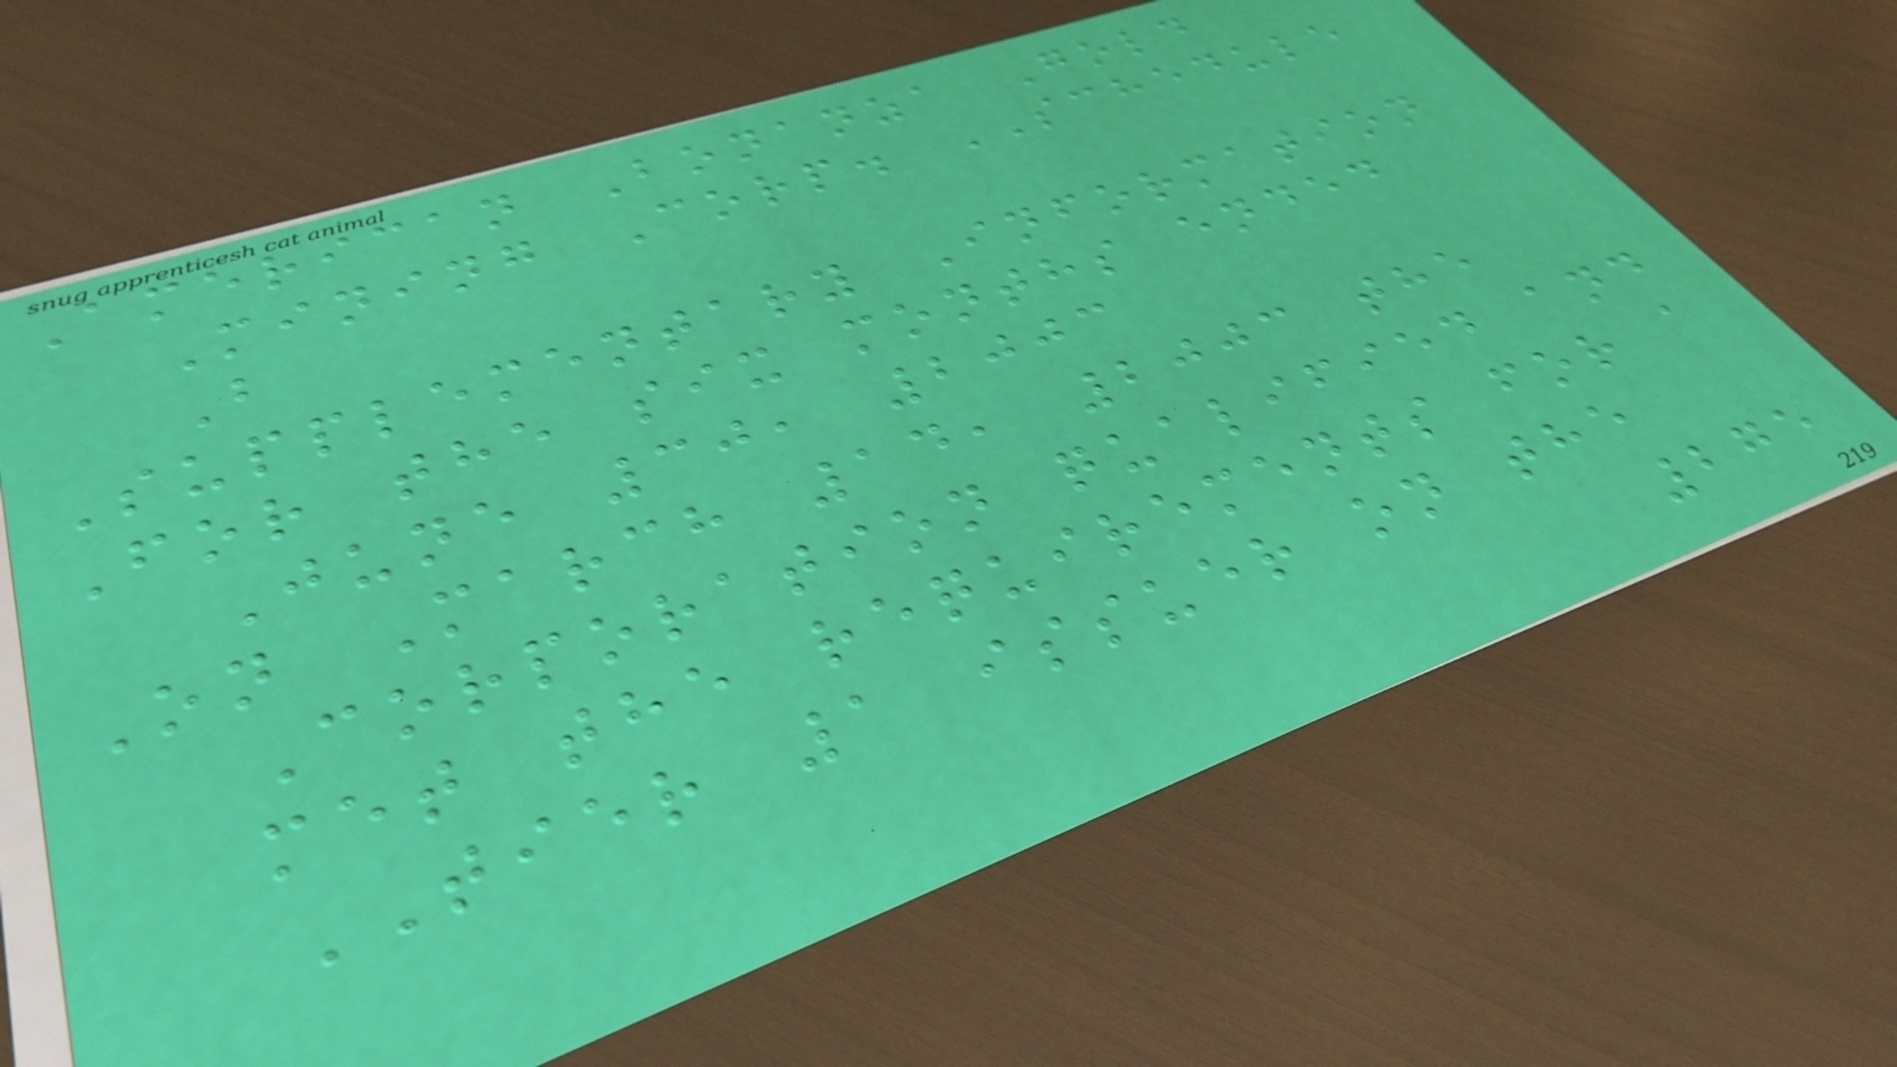American Bonanza Gold
Mining Corp. SCHEDULE
B
Supplementary Information
For the six months ended
June 30, 2003
On March 14, 2003 the
Corporation qualified and
met the requirements for a
TIER 1 issuer on the
275
